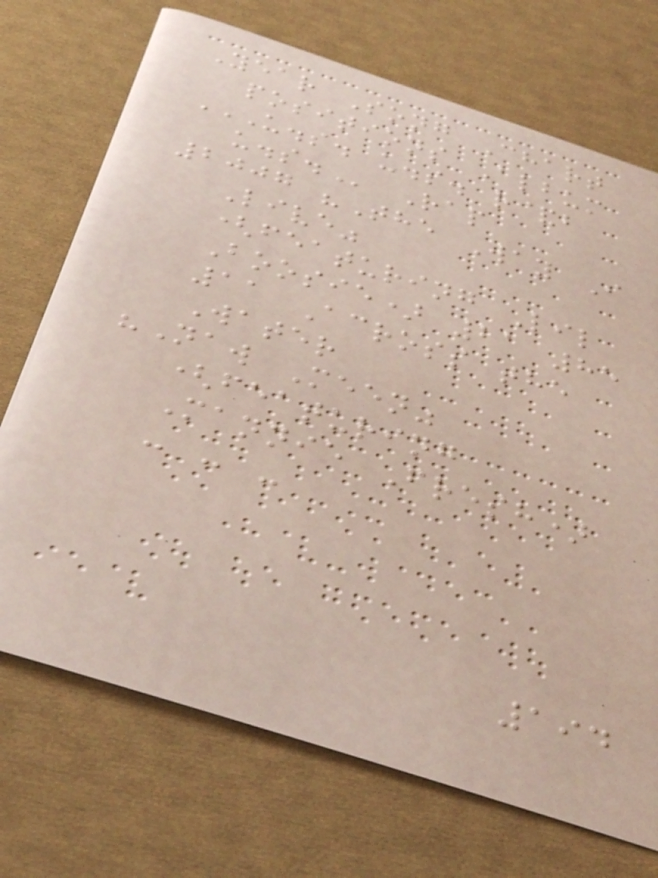Year Song Chart
positions Album
U.S. U.S. R&B
U.S. Rap
2007 "The Way I
Live"
(featuring Lil
Boosie) 21 85
11 Across the
Water
"Naw Meen"
(featuring
Mannie Fresh)
- - -
194
